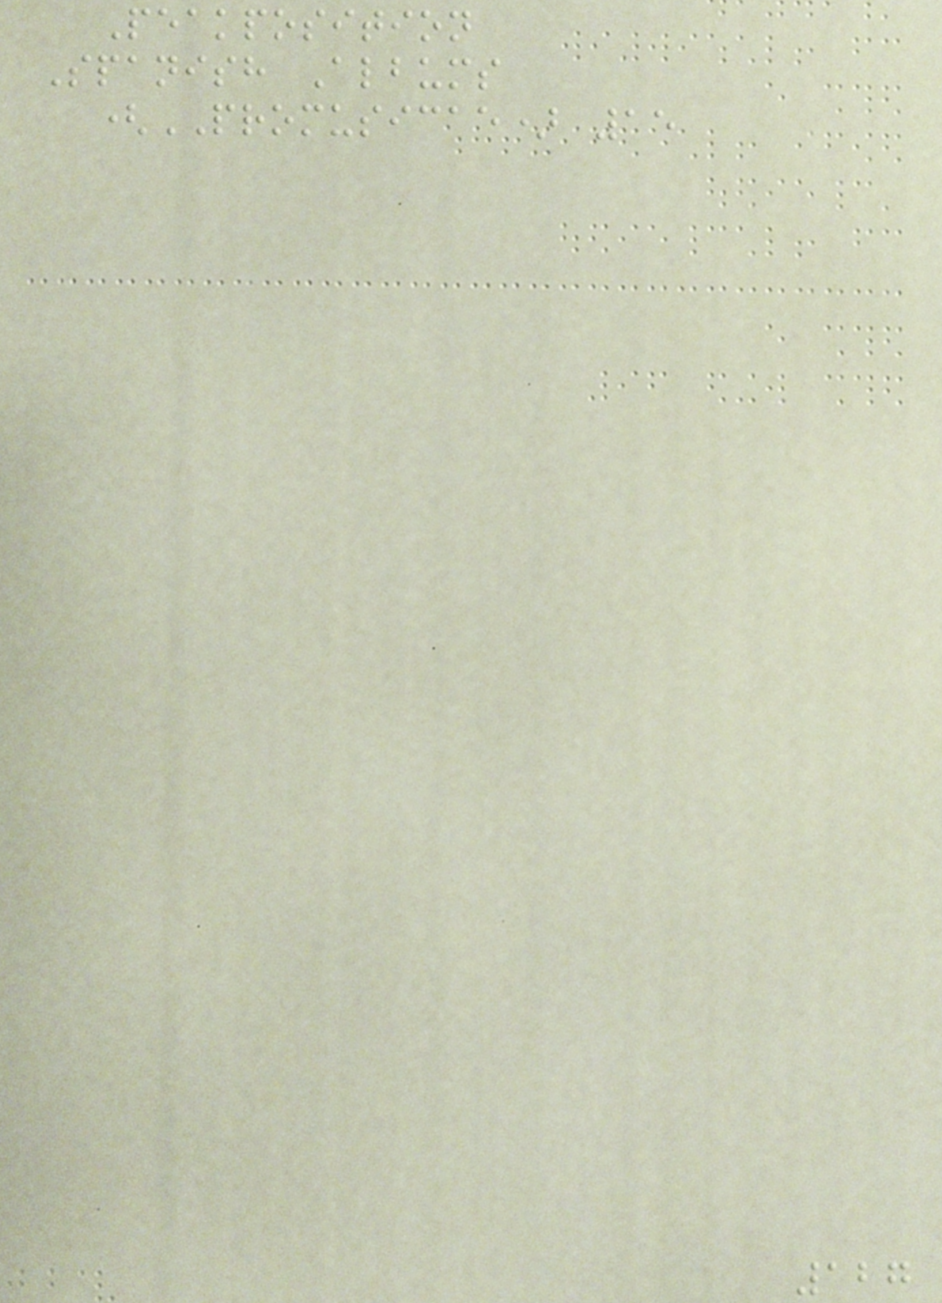Peakposition
Spanish Albums
(PROMUSICAE) 15
127
